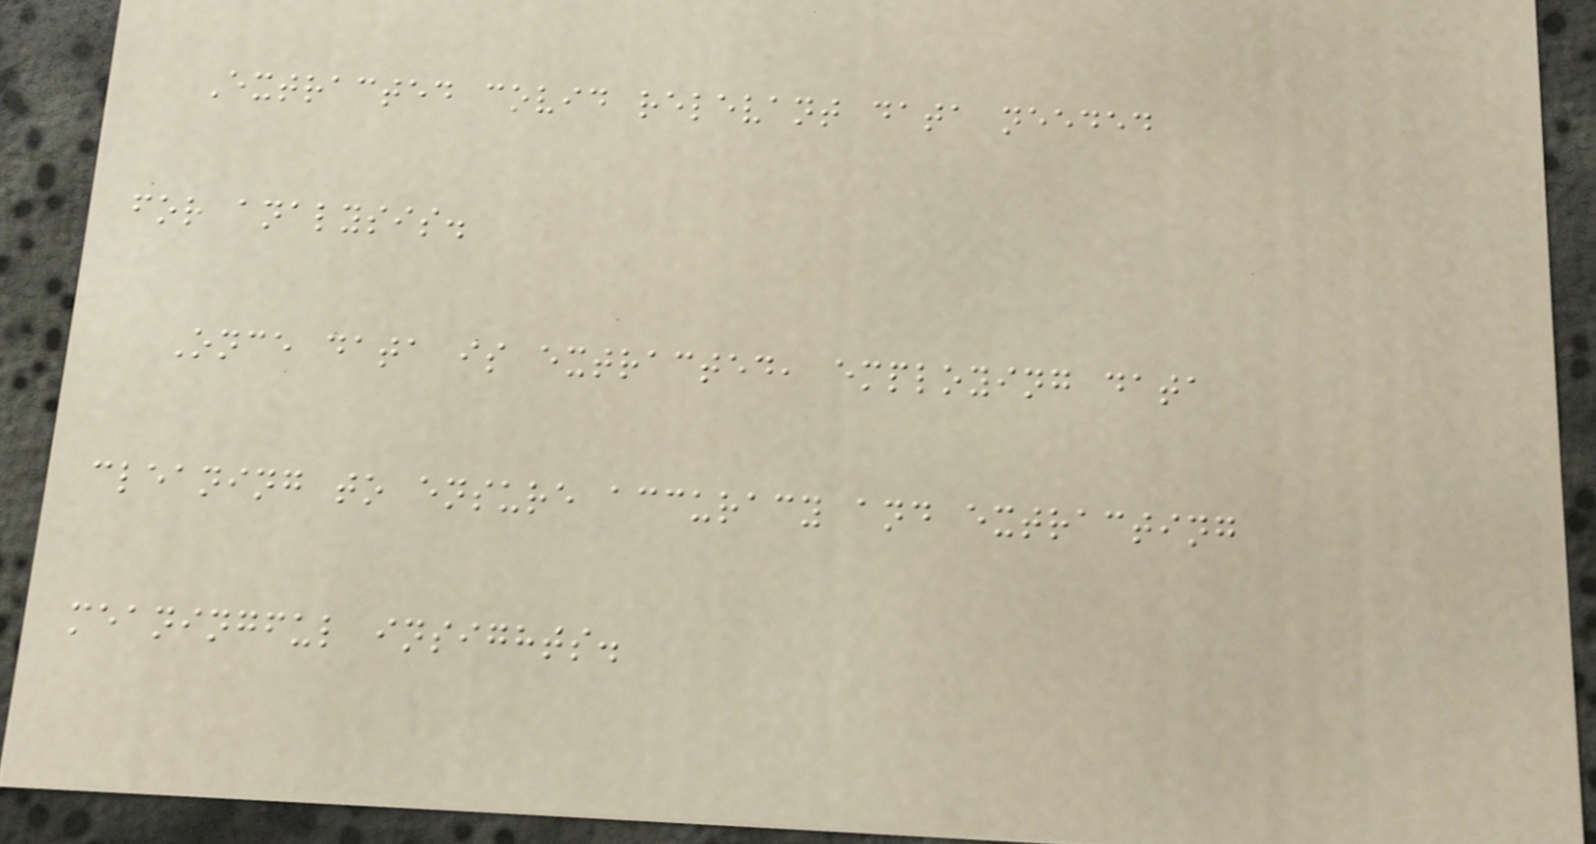Extracted covid relevant data needed
for analysis.
Once data is extracted, employing data
cleaning to ensure accuracy and extracting
meaningful insights.
